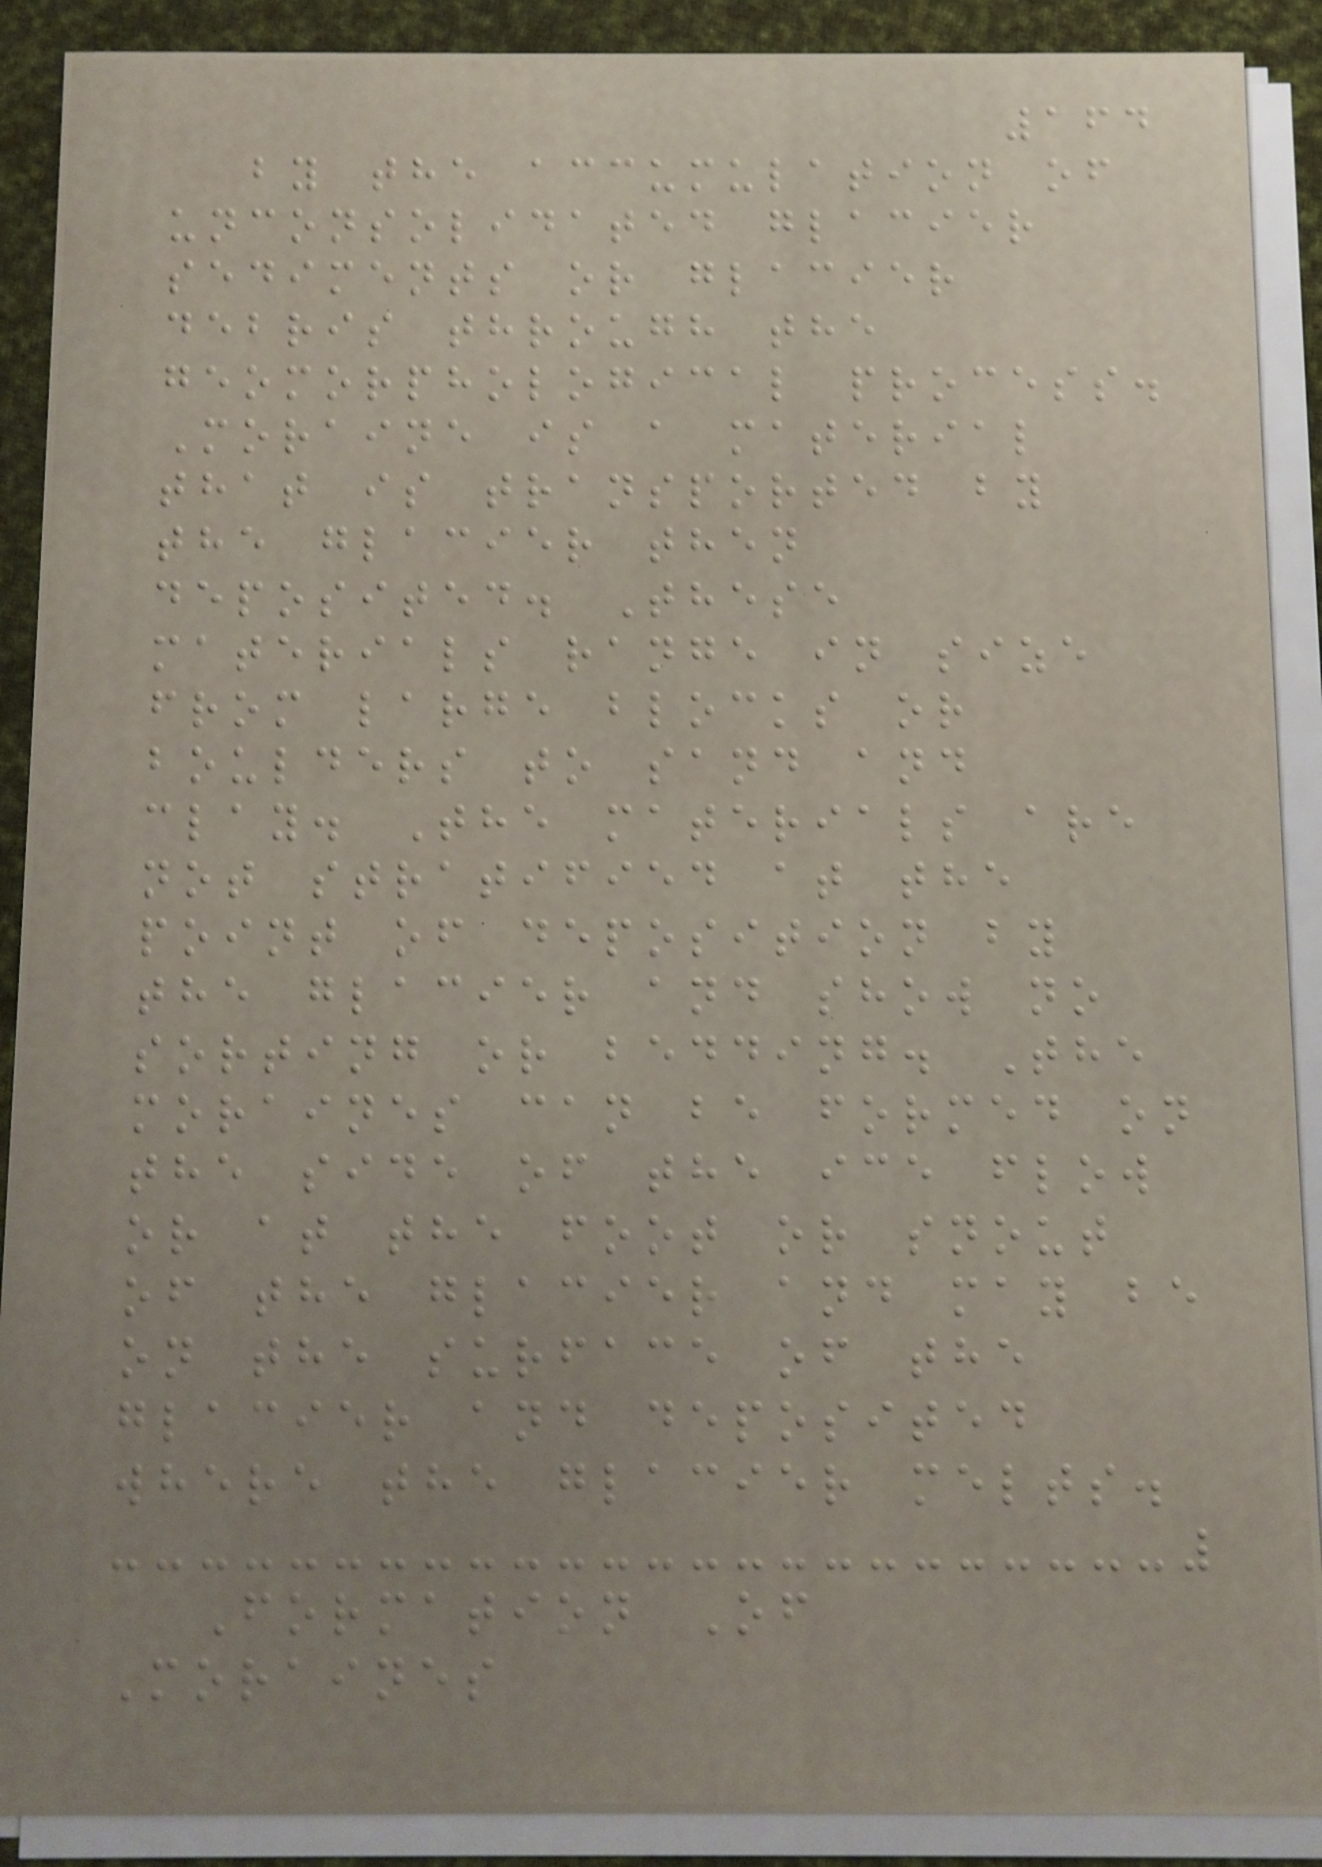164
by the accumulation of
unconsolidated glacier
sediments or glacier
debris through the
geomorphological process.
Moraine is a material
that is transported by
the glacier then
deposited. These
materials range in size
from large blocks or
boulders to sand and
clay. The materials are
not stratified at the
point of deposition by
the glacier and show no
sorting or bedding. The
moraines can be formed on
the side of the ice flow
or at the foot or snout
of the glacier and may be
on the surface of the
glacier and deposited
where the glacier melts.
Formation Of
Moraines
